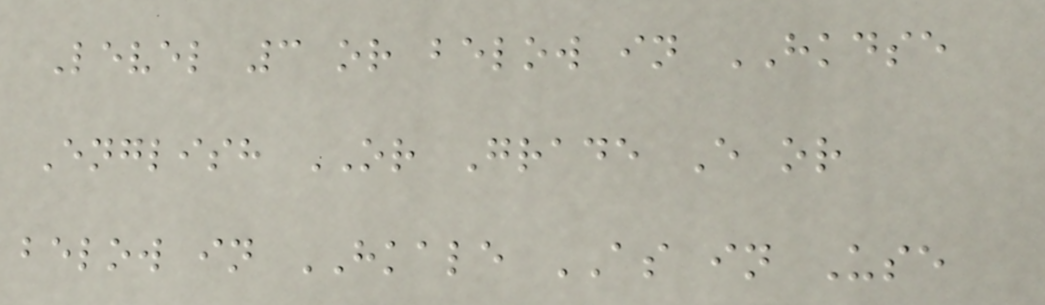Level 3 or below in HKDSE
English OR Grade E or
below in HKALE AS in Use
